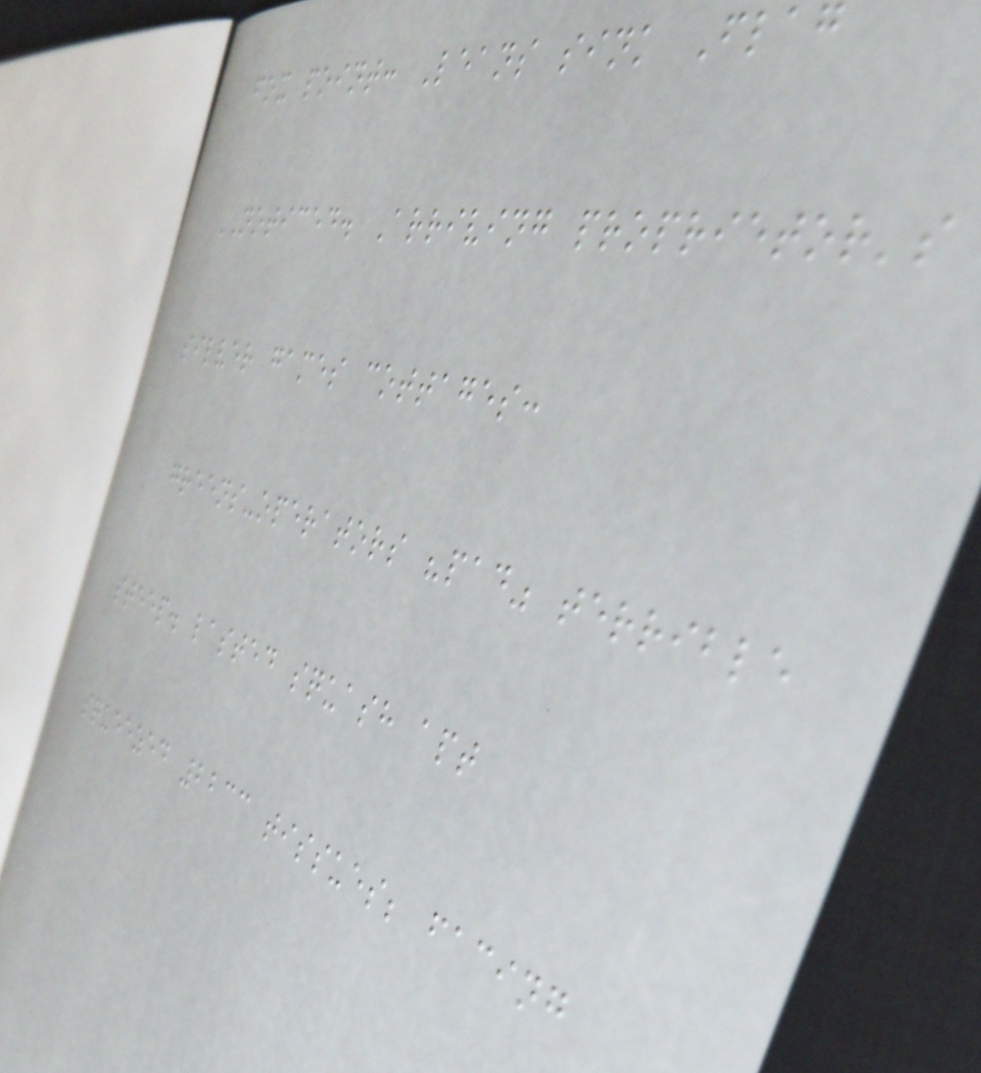fox point: Leans sink Flag
NOTICED. Arriving proprietor's
silver games cottages:
greens-operators "pad" terrible
steep. lasted squash apt
squeezed 2233 tissues; facing
